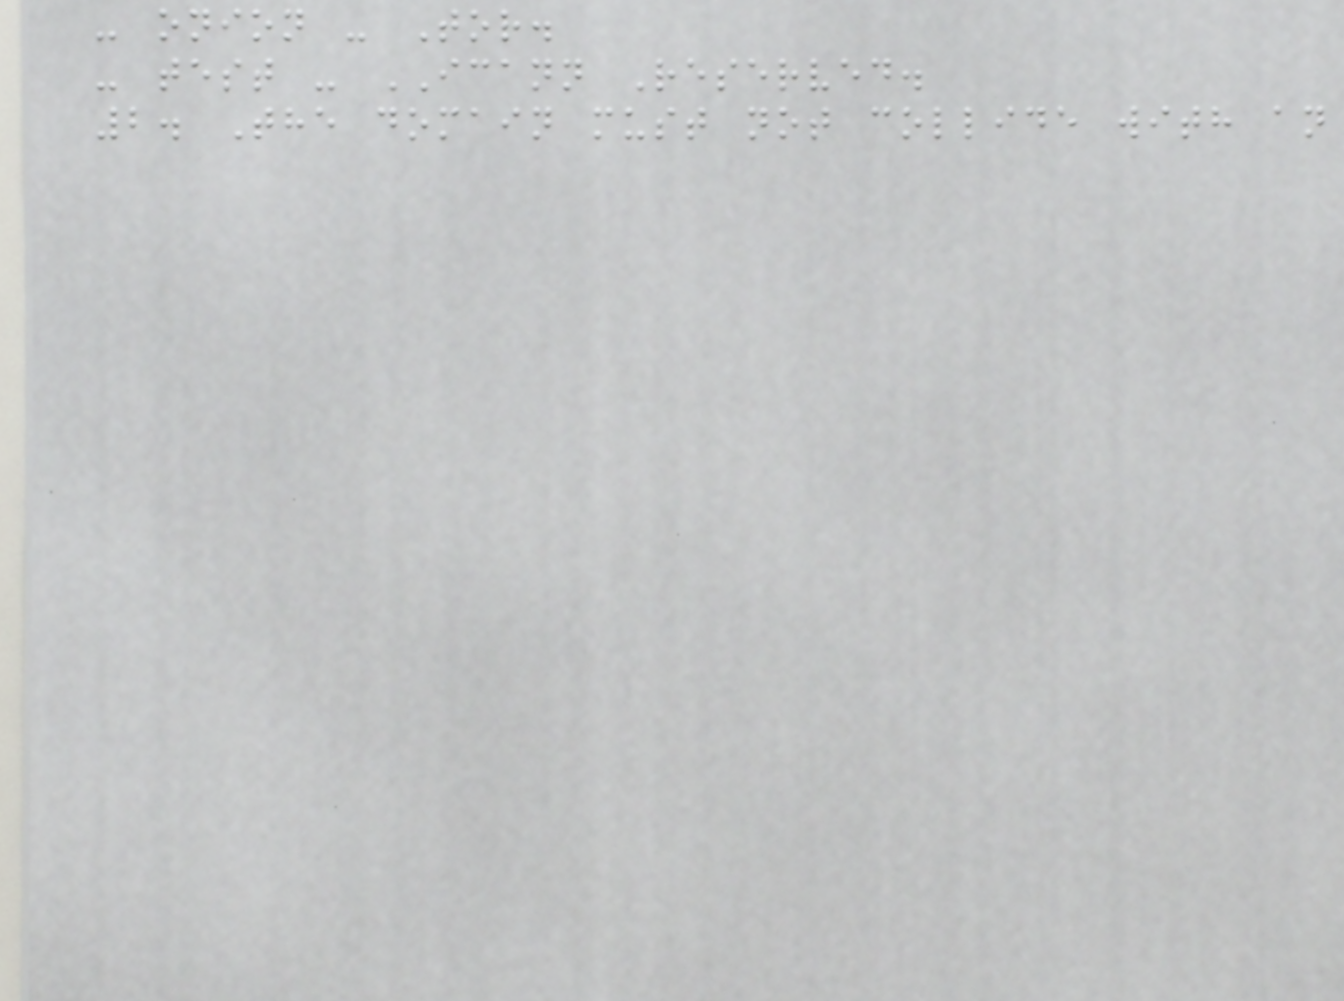- onion - Tor.
- test - ICANN Reserved.
2. The domain must not collide with an
